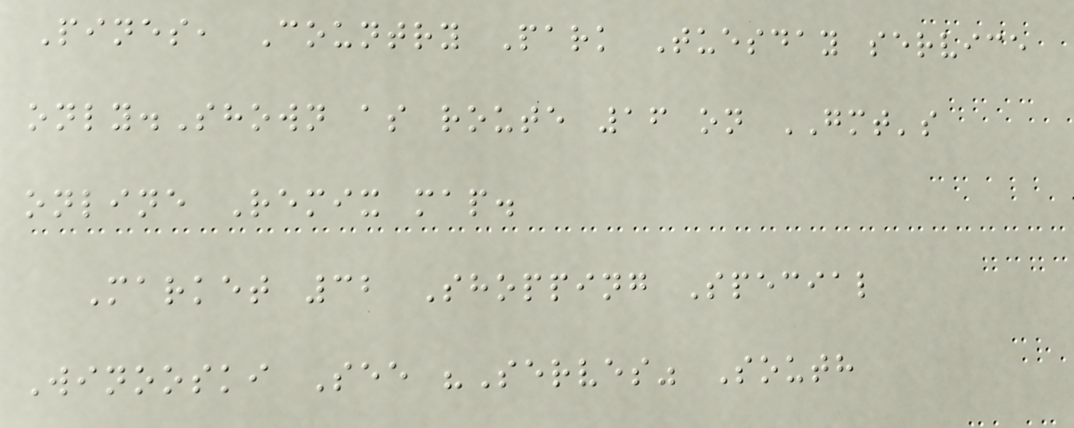Pines, Country Park Tuesday service
only.Shown as route 16 on GMT's
online Remix map.
Market 32 Shopping Special
Winooski See "Serves" South
